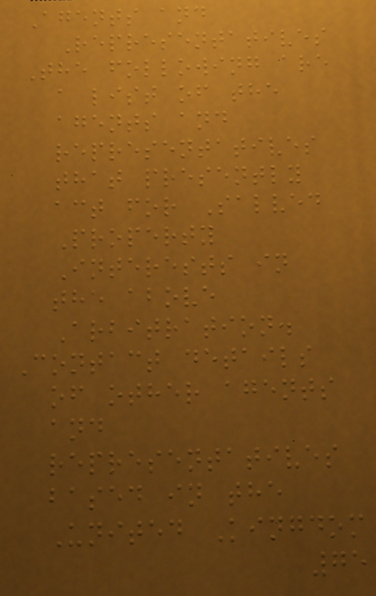Agents and
Representatives
The following are
a list of the
agents and
representatives
that presently
act for Salved
Property
Interests in
the above
Arbitration.
Contact details
of other agents
and
representatives
based in the
United Kingdom
75
